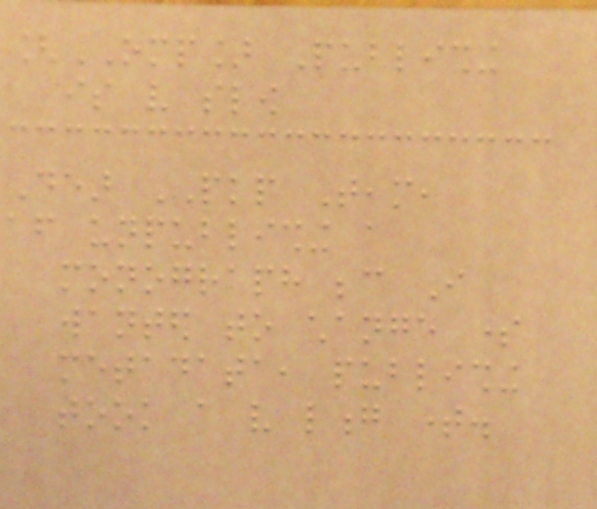[OMP] Publishing
is very slow
Dear PKP Team,
after unpublishing a
monograph because I
wanted to change some
metadata, publishing
took a very long time.
